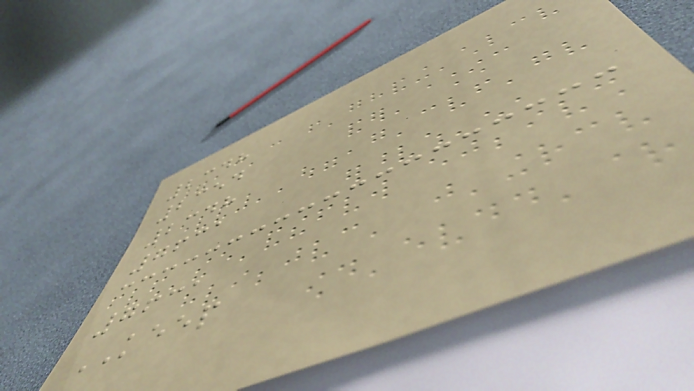2348
2354
2348
7631
7631
KEEP
